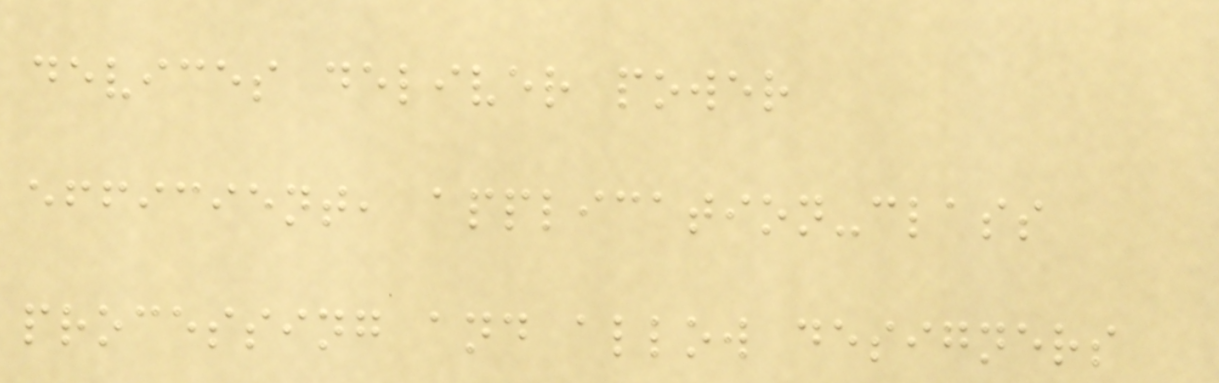devices deliver power
efficient, application-class
processing and allow designers
